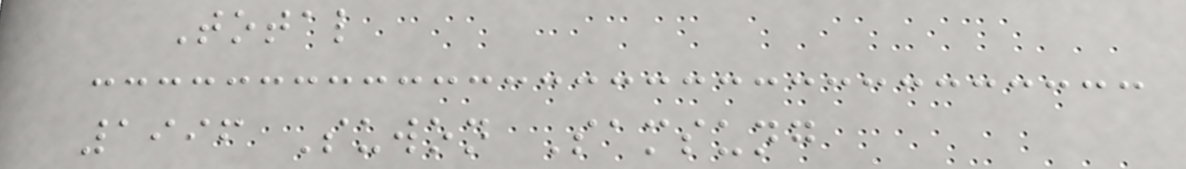Total
1996 Suwon Samsung
